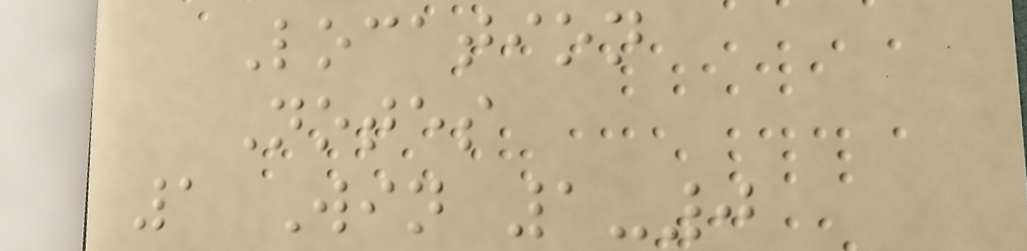Location
Notes
1 Win 1-0
